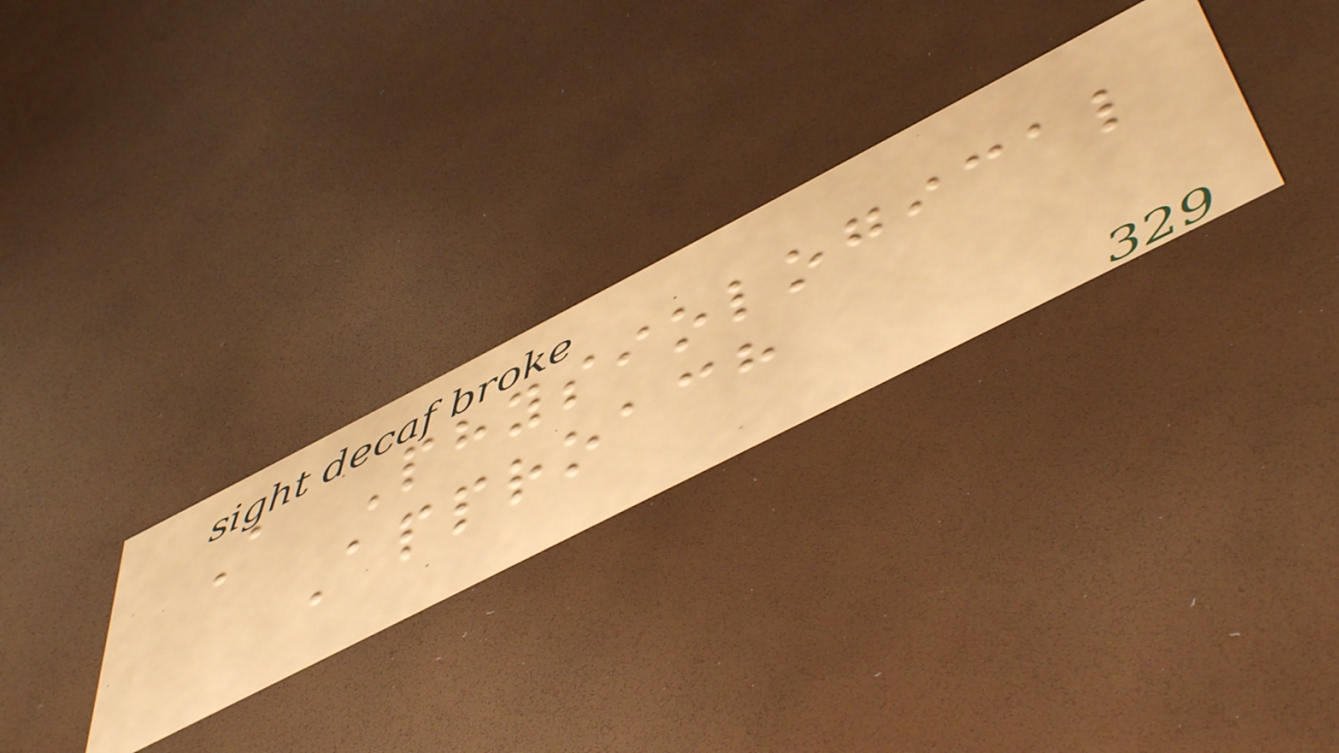A Physiological
Approach
